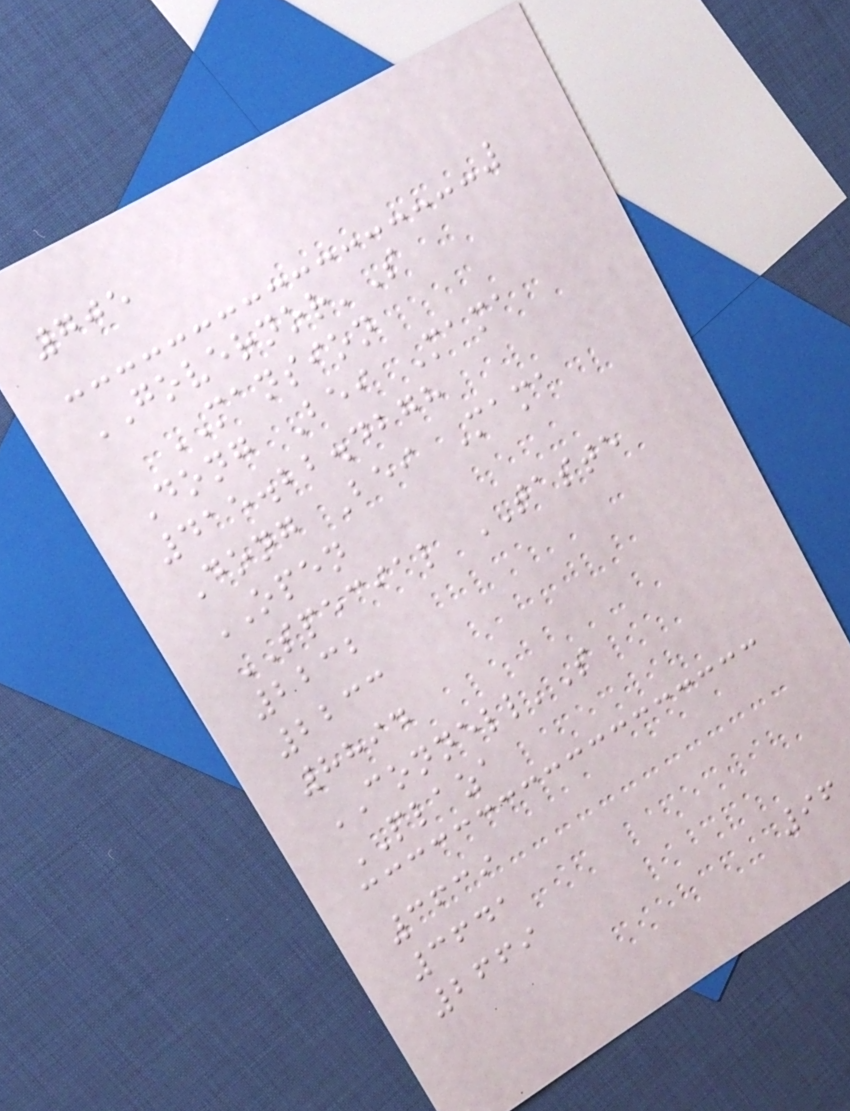705
GOVERNOR'S
MANSION
Dong Bei Mama
415.22.4278
Dong Bei Mama
OPEN
SPECIAL TASTE
2232
2233
8894
CONNELL'S
PLAZA
3639
3641
2669
96
